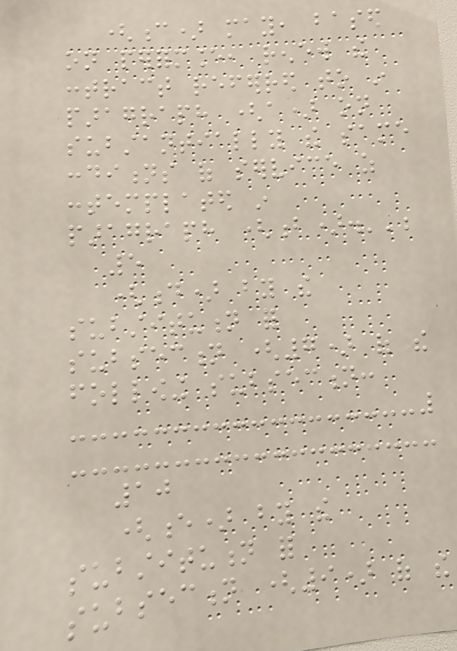(c) may, based
on performance, renew the
contract referred to in
paragraph (a) on
substantially the same
conditions of service as
contemplated in
paragraph (b).'';
5
(d) by the
substitution for
subsection (7) of the
following subsection:
10
(e) by the
substitution for
subsection (9) of the
